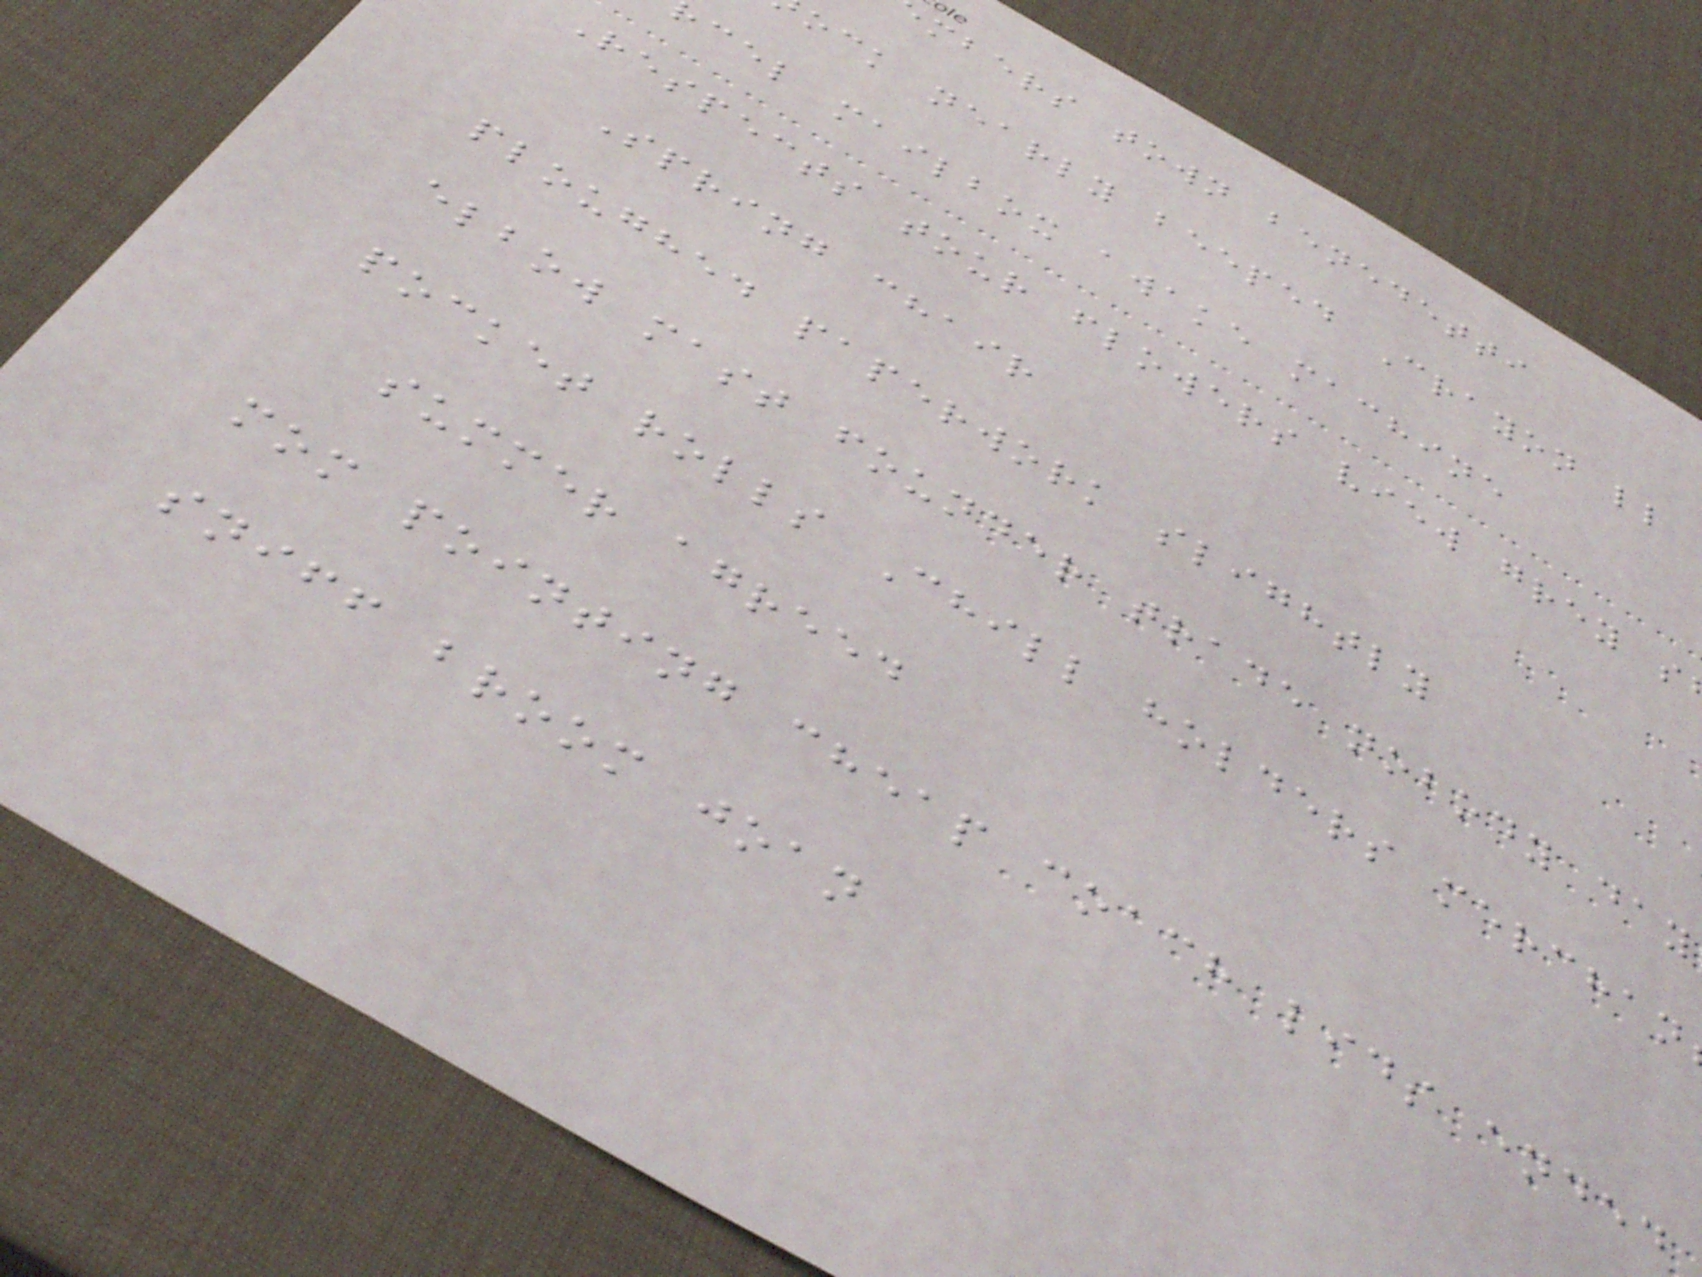mbers town benedetti
ock nearly beeped Crayon ll
cel mailbox awake machine
Respects tour flowers view grey s
Spring chair
ploughed paperwork slightly
elbow mast founder trade nobody day
pocket rolls Chill holders merchan
summer agreed
mom pointing cheap coach lids ended
sniff broom joan
